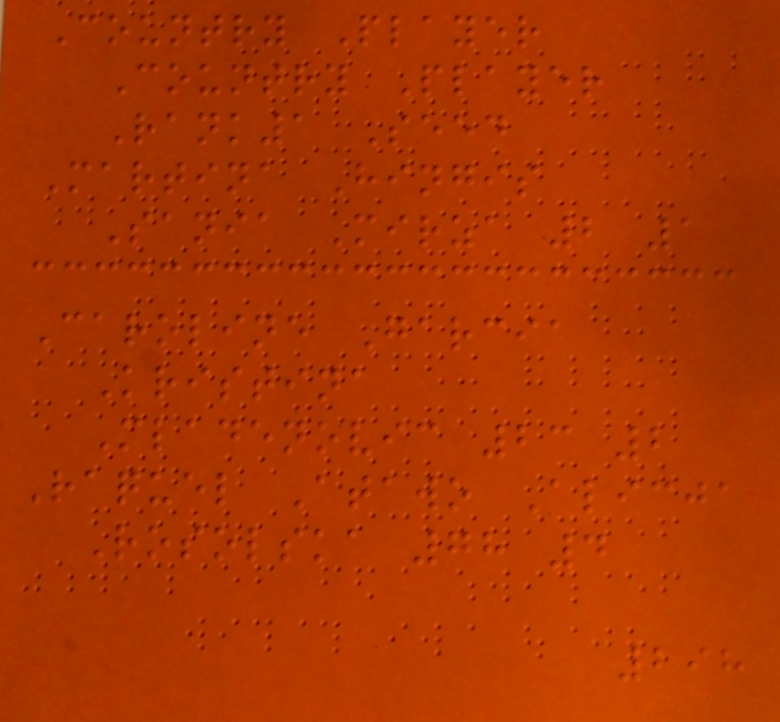Country Player
Country Player
Rank1 Seed
Martina Hingis
Sania Mirza 2 1
Caroline Garcia
Kristina
Mladenovic 23 2
Raquel Atawo Alicja
Rosolska 78 4
298
